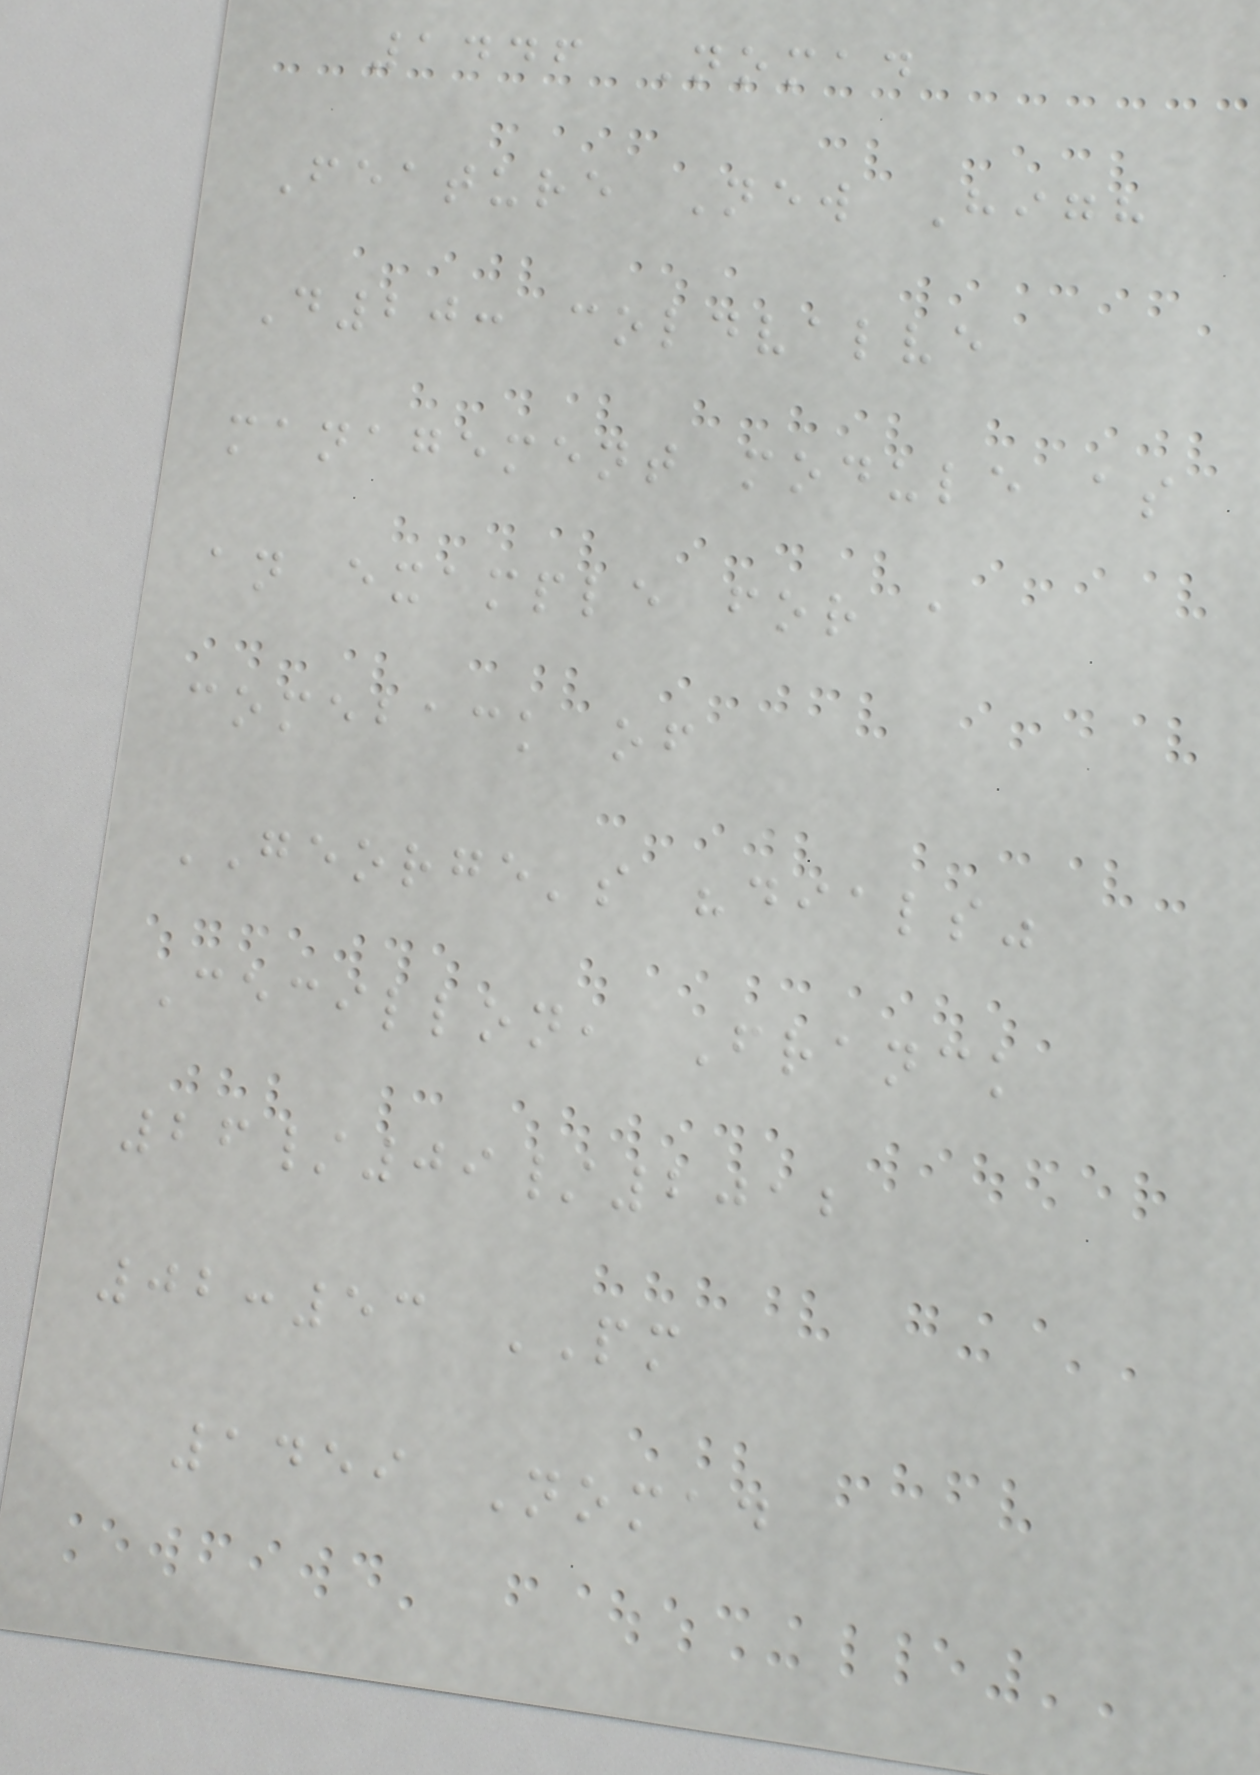1446 Nomad
Feature New High
D20: coldvalve
management module as
an example for a
comeback of
GEORGE's "dials"
Cecillon, Franck
26/09/2012
02:53 PM
1459 Nomad
